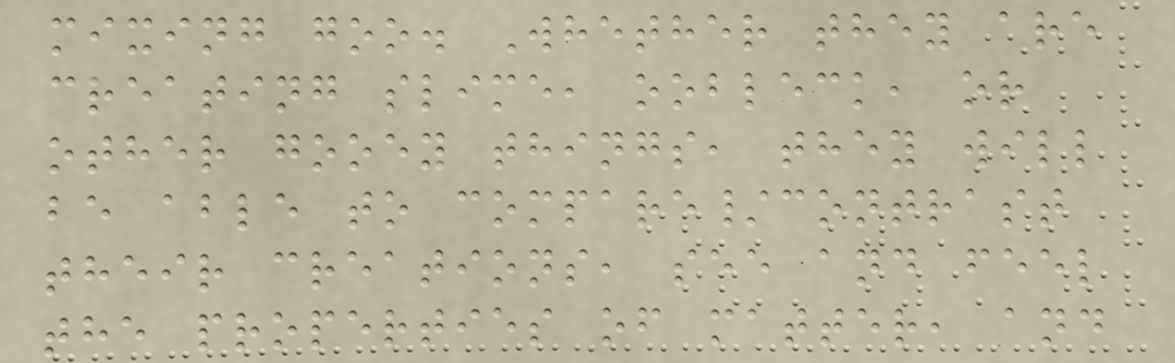mixing goo. Whether they are
creating slime, oobleck, or
other gooey things, they will
be able to compare/contrast
their creations, see and feel
the properties of matter, and
